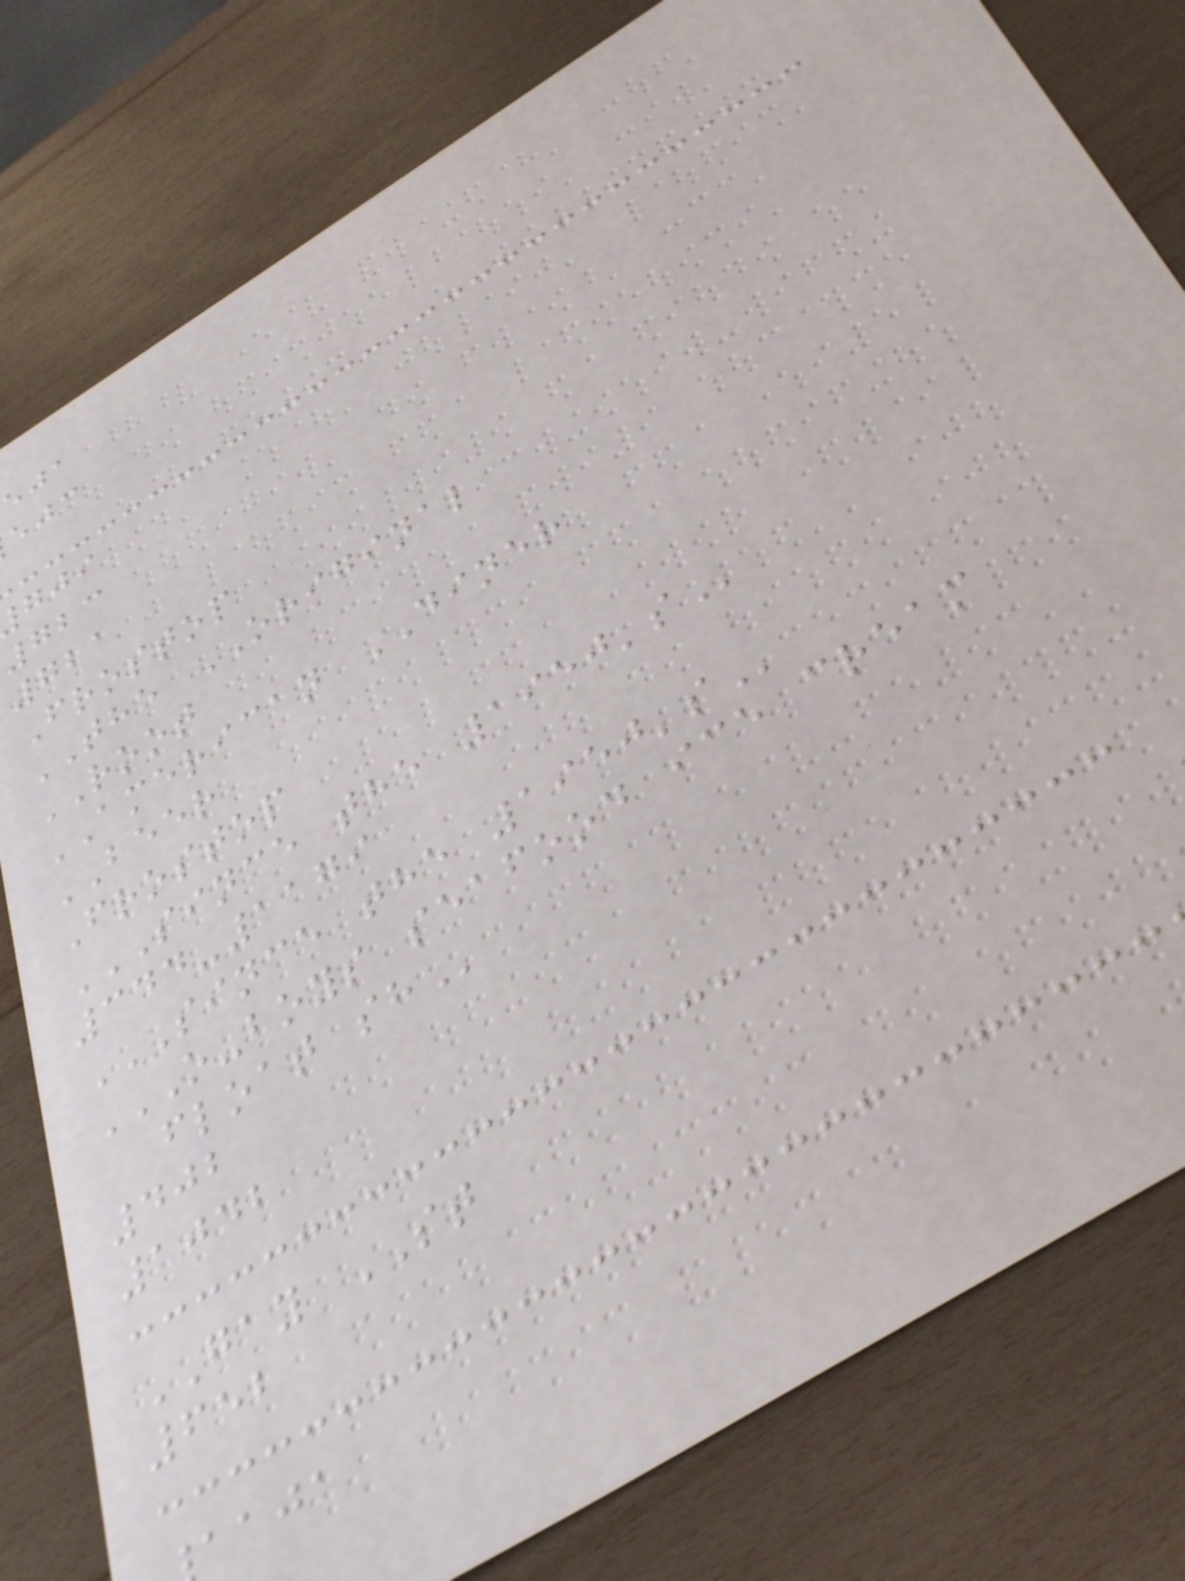723
721
Frostop
THE ORIGINAL
ROOT
AMERICAN DINER
BEER
Frostop
SINCE THE 1950'S
344-1179
SINCE THE 1950'S
O-BOYS SEAFOOD ICE CREAM
float
402
1042
GAY ST
652
aaja
